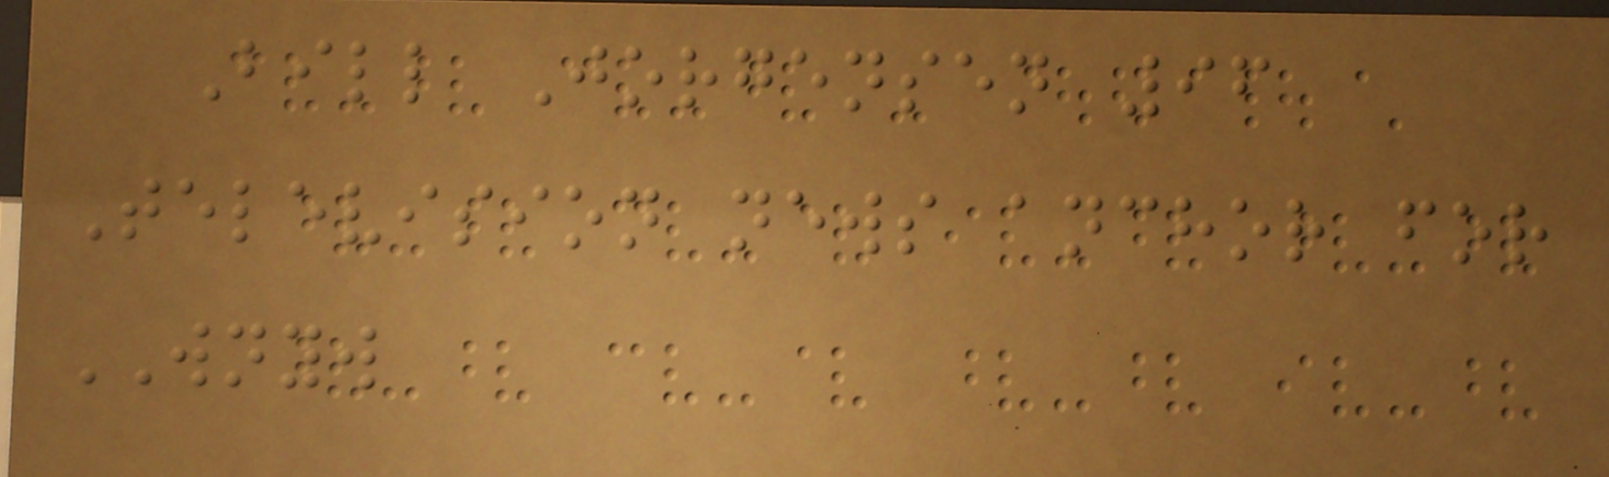Bill Jorgensen 96
Television news anchor for
WNYW
